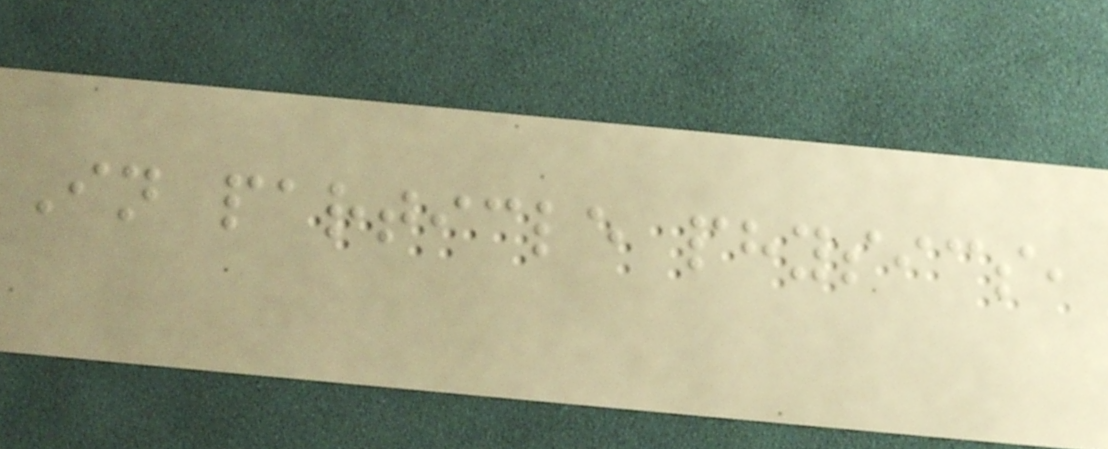In particle physics,
